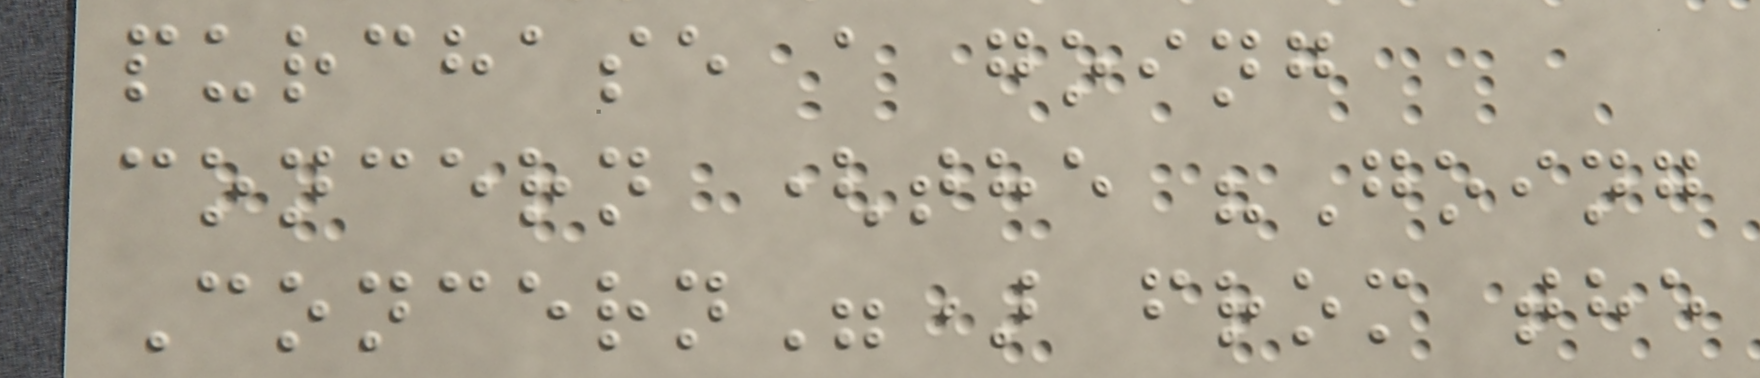purchase a going
concern (the "Going
Concern") from the
